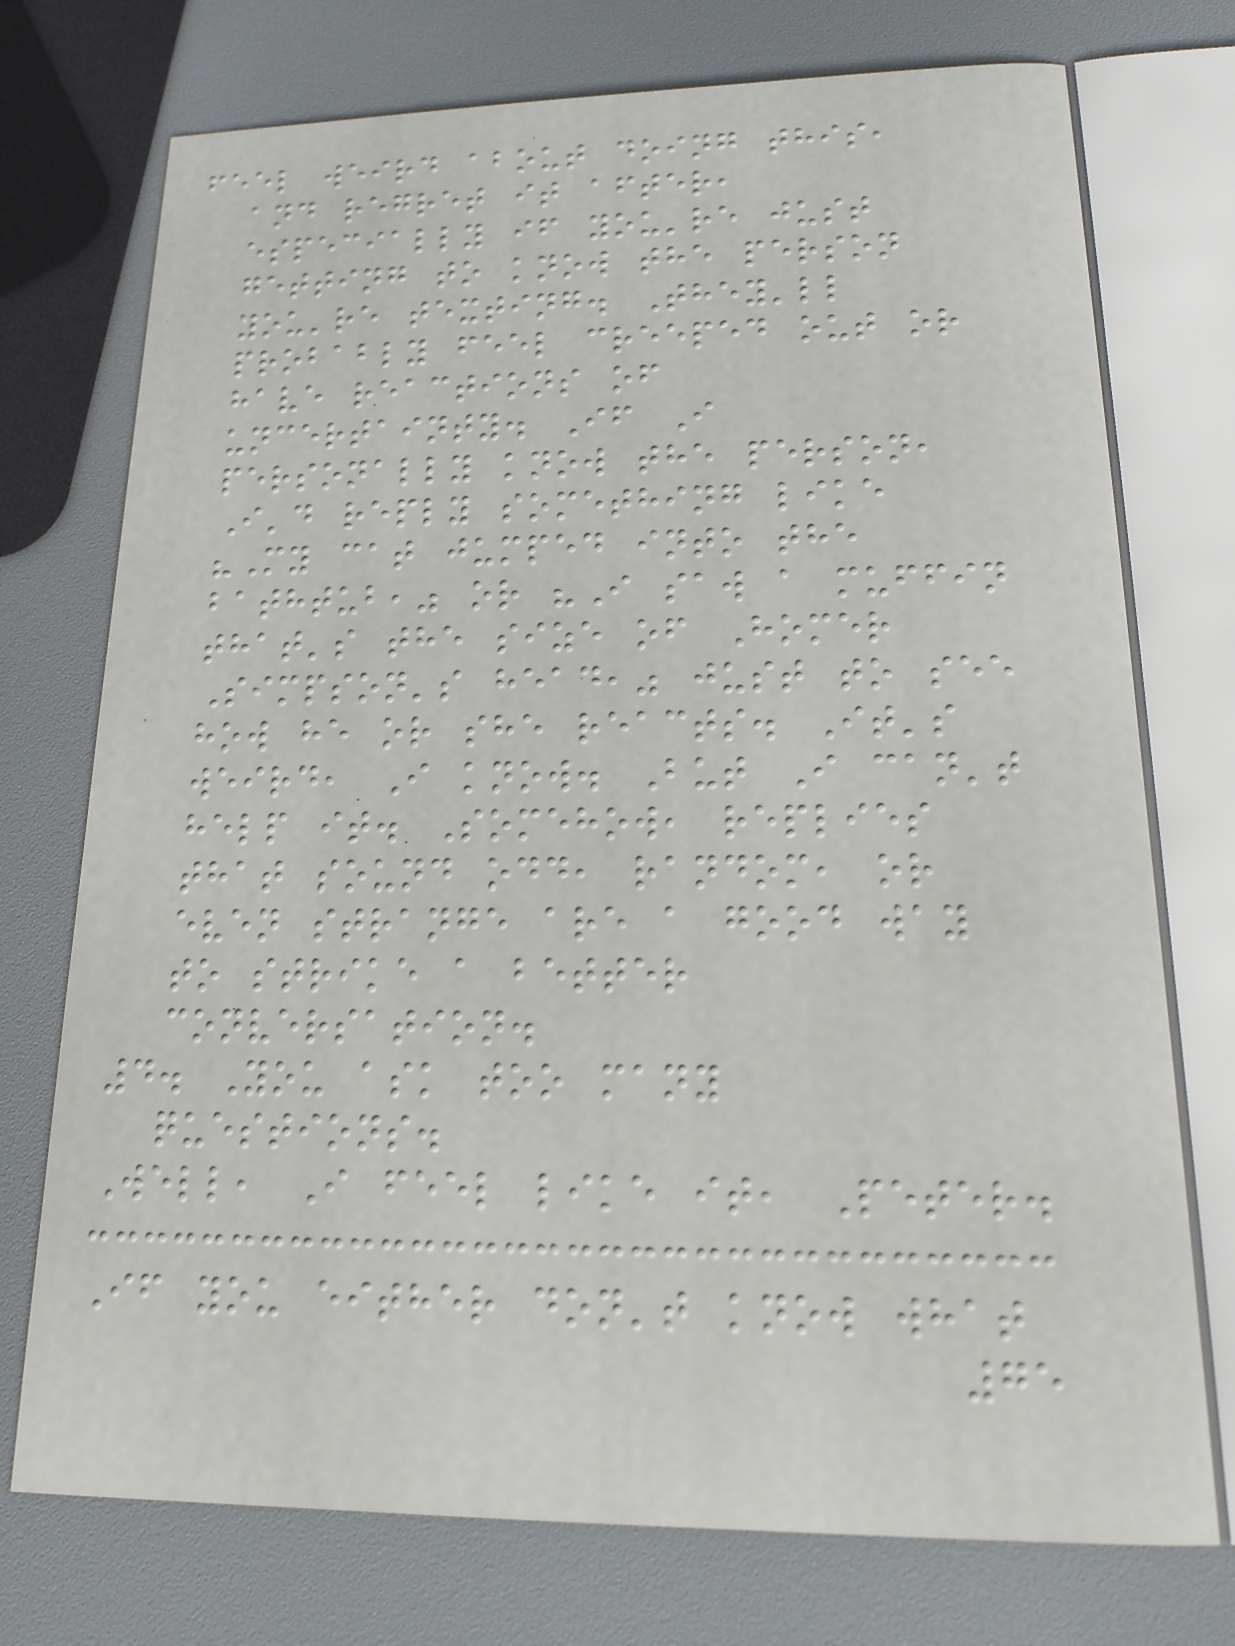feel weird about doing this,
and regret it after,
especially if you're just
getting to know the person
you're texting. They'll
probably feel creeped out or
have reactions of
uncertainty. If I
personally know the person,
I'd reply something like
"My cat jumped into the
bathtub," or "I saw a muffin
that's the size of Homer
Simpson's head," just to see
how he or she reacts. It's
weird, I know. But I can't
help it. Somehow, replies
that sound odd, random, or
even strange are a good way
to strike a better
conversation.
4. You ask too many
questions.
Well, I feel like it, Peter.
If you either don't know what
75
